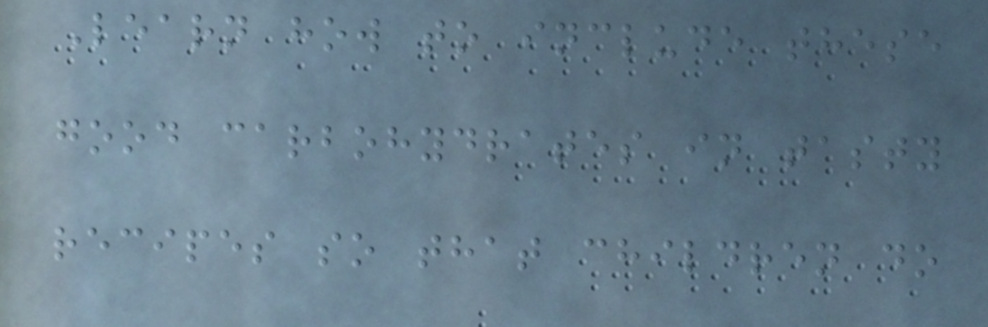Learn how to include these
good carbohydrates in tasty
recipes so that children do
